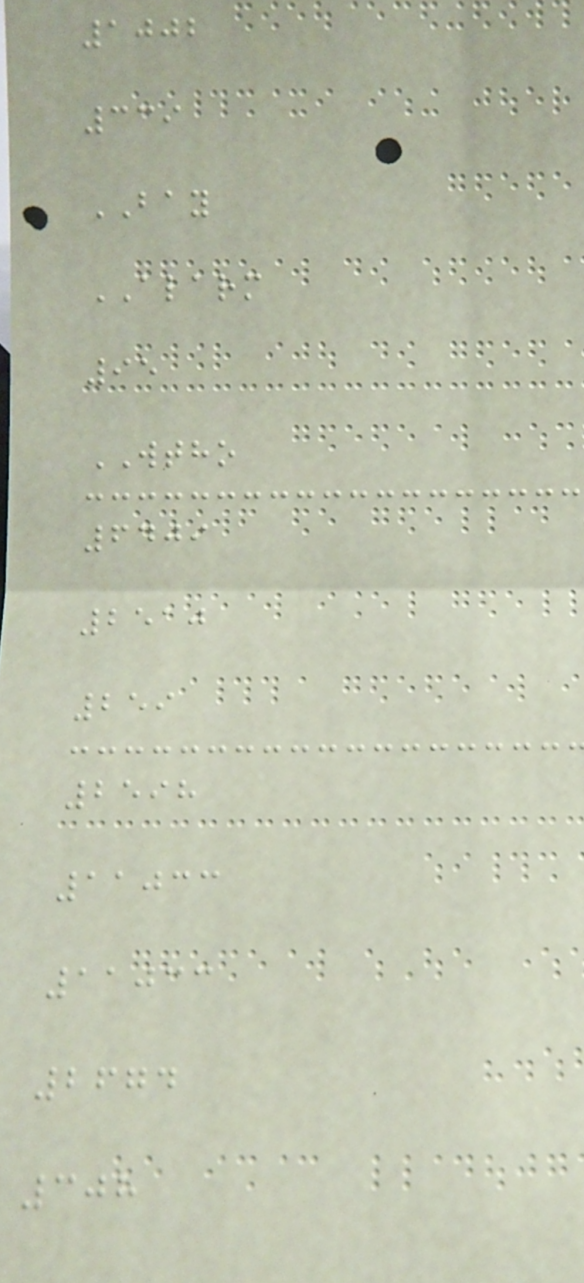1002
339
BAY
ALARM
95
WTHO
6409
2510
259
2598
11033
11033
2674
308
